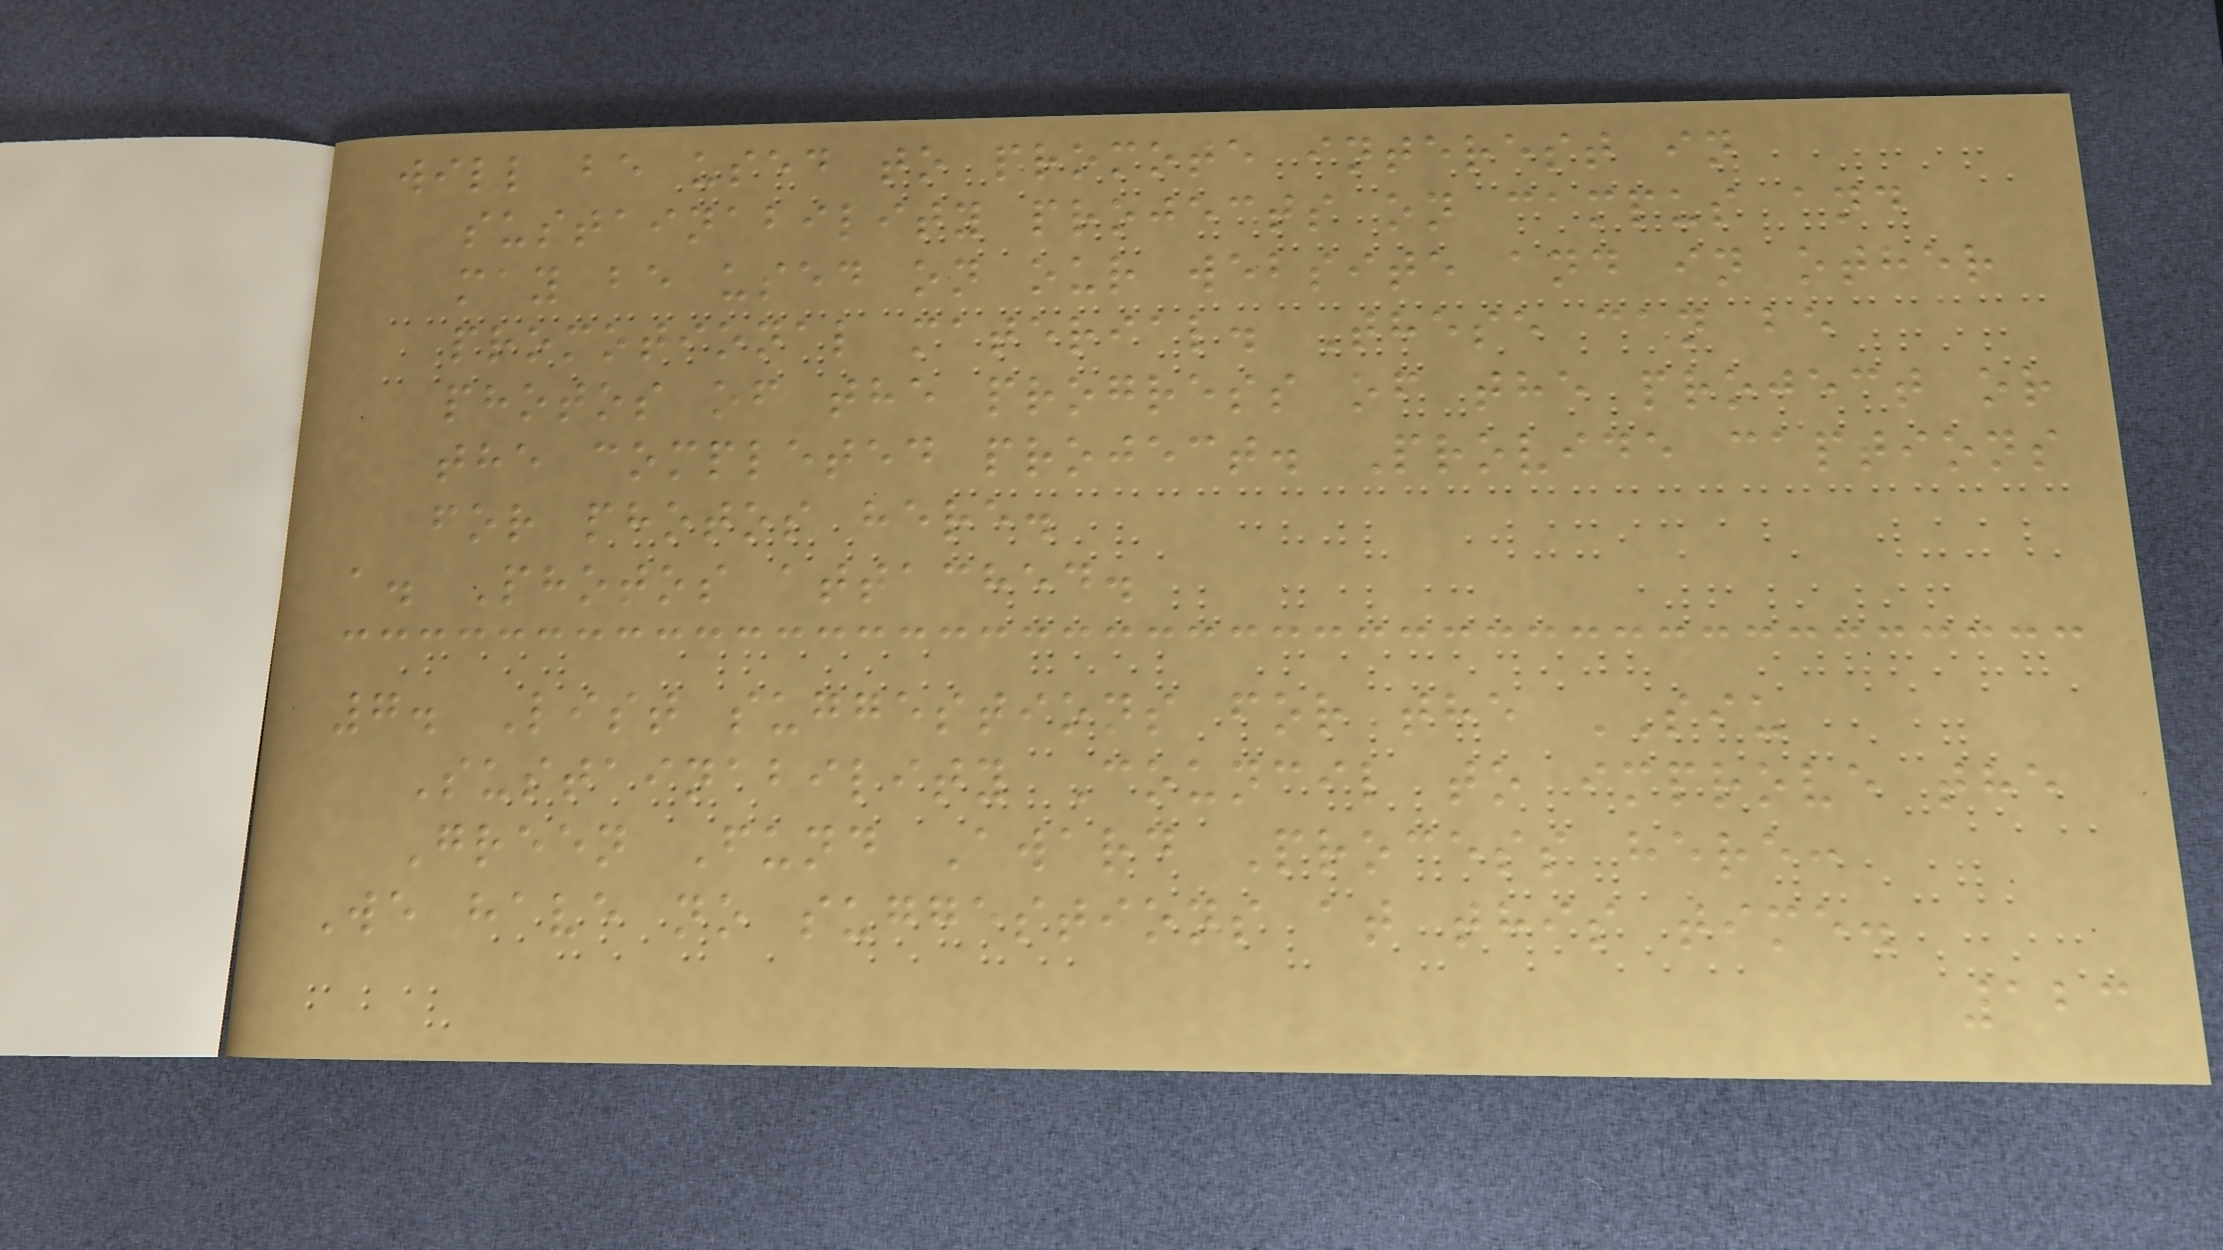will be used to promote interest in
sustainability projects on campus and
may be used on our website and in other
promotional material. These can be
photos of the progress of the project or
the completed project. Provide captions
for photos here.
a. Photos attached.
7. List suggestions for the SIU
Sustainability Council to improve the
Green Fund Award Process here:
We have no suggestions at this time.
123
